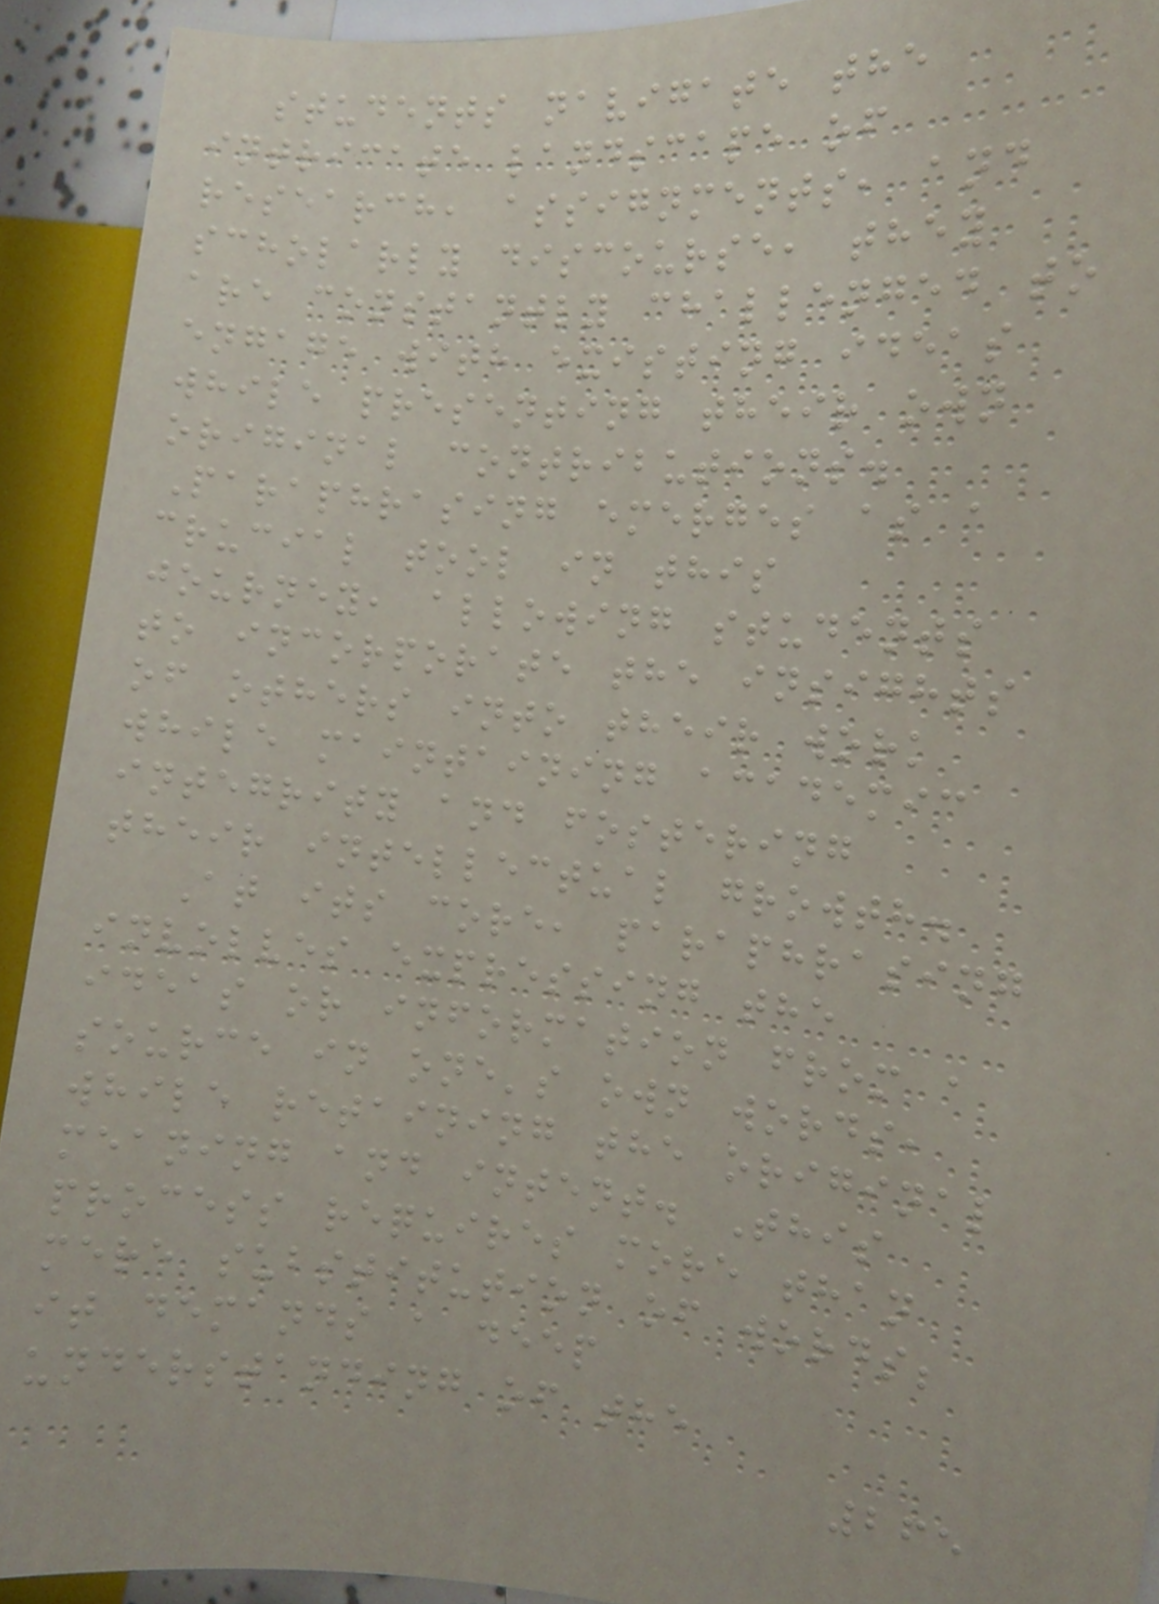students navigate the
intricate landscape of
research, assignments, and
scholarly discourse, they
are constantly challenged to
engage with existing ideas
while presenting their own
original contributions.
Paraphrasing emerges as a
crucial tool in this
journey, allowing students
to incorporate the insights
of others into their work
while maintaining academic
integrity and fostering
their intellectual growth.
At its core, paraphrasing
involves expressing the
ideas or information from a
source in one's own words,
while retaining the original
meaning and intent. This
process requires more than
mere substitution of words;
it demands a deep
understanding of the
265
